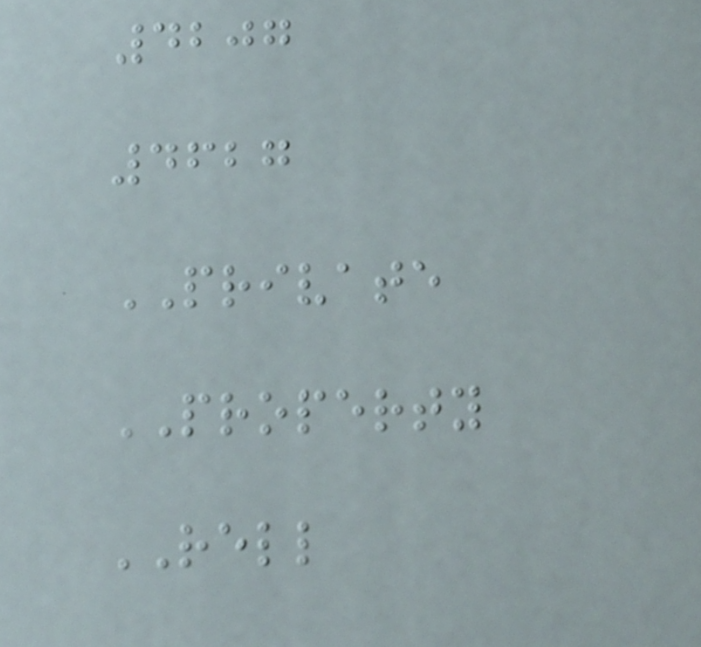4207
4627
PRIVATE
PROPERTY
RELL
